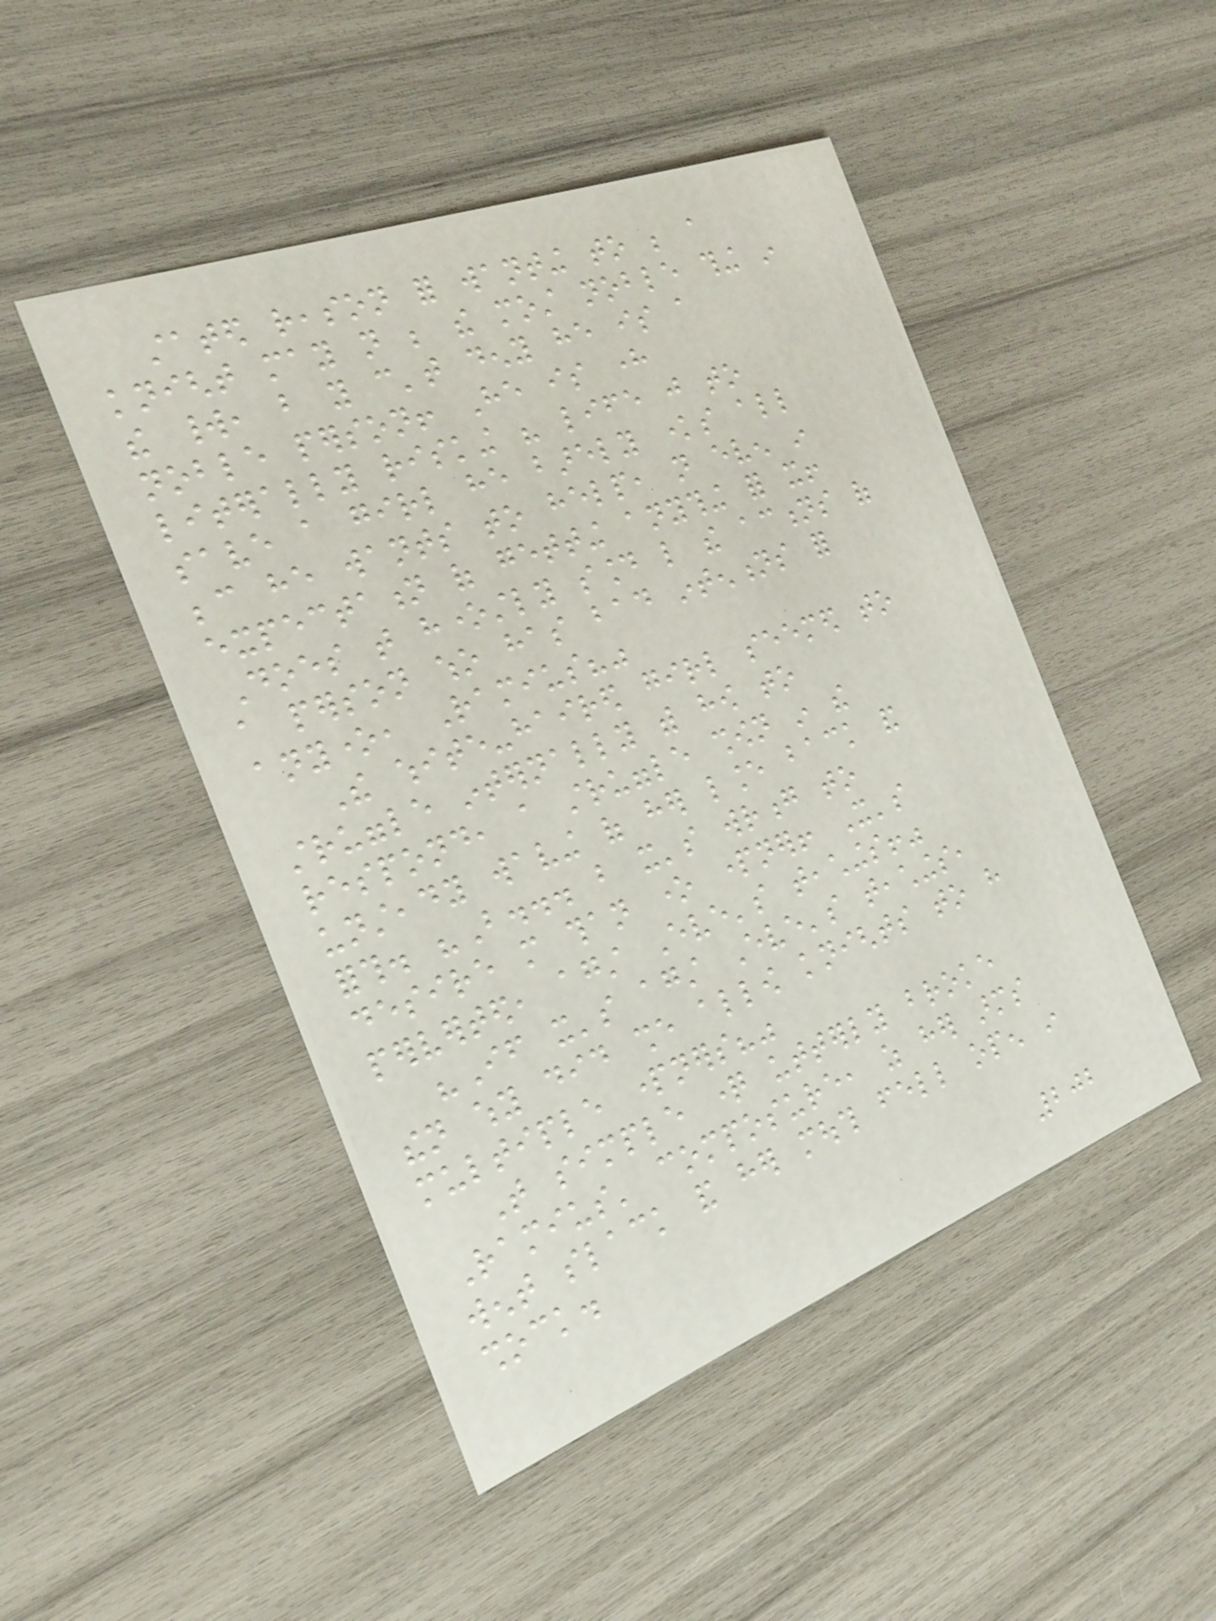stated reason for wanting to be a
knight may not be the most noble thing in
the world, but you can't deny he is a
noble person! He is here
literally risking his life just to
save a girl he barely knows all
because he wants to help, not even in
expectation of getting anything for it!
Does that honestly sound like the actions of
a person who has bad intentions for
anyone, Ramius?"
The white-haired girl seemed to
struggle internally with how to
respond, a struggle shown in the
unsteady waving of her lance back and
forth. "But... but it's wrong to
desire more than one partner! It's
perverted, against Eve's teachings!"
"If it's against Eve's teachings,
then why did she allow knights to have
multiple partners?"
That simple question utterly broke
Ramius' composure, as her arms
went slack and her mouth fell open in
shock.
202
